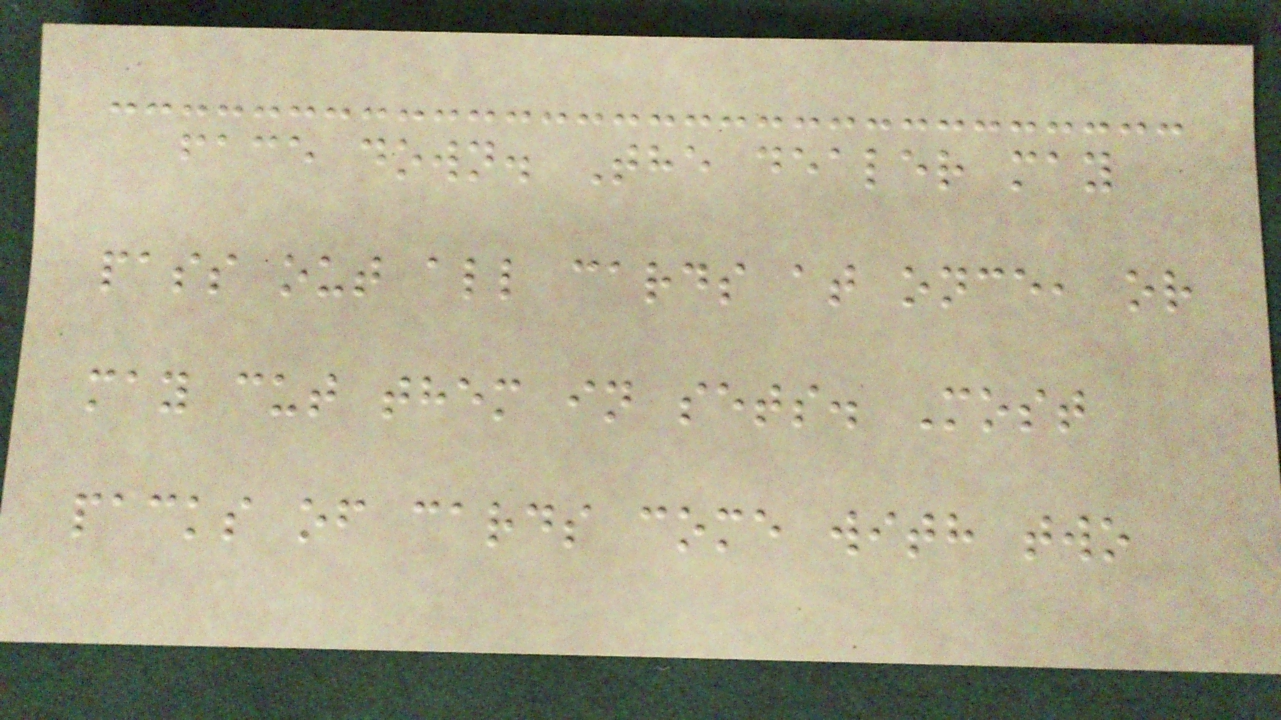face down. The dealer may
pass out all cards at once, or
may cut them in sets. Most
packs of cards come with two
